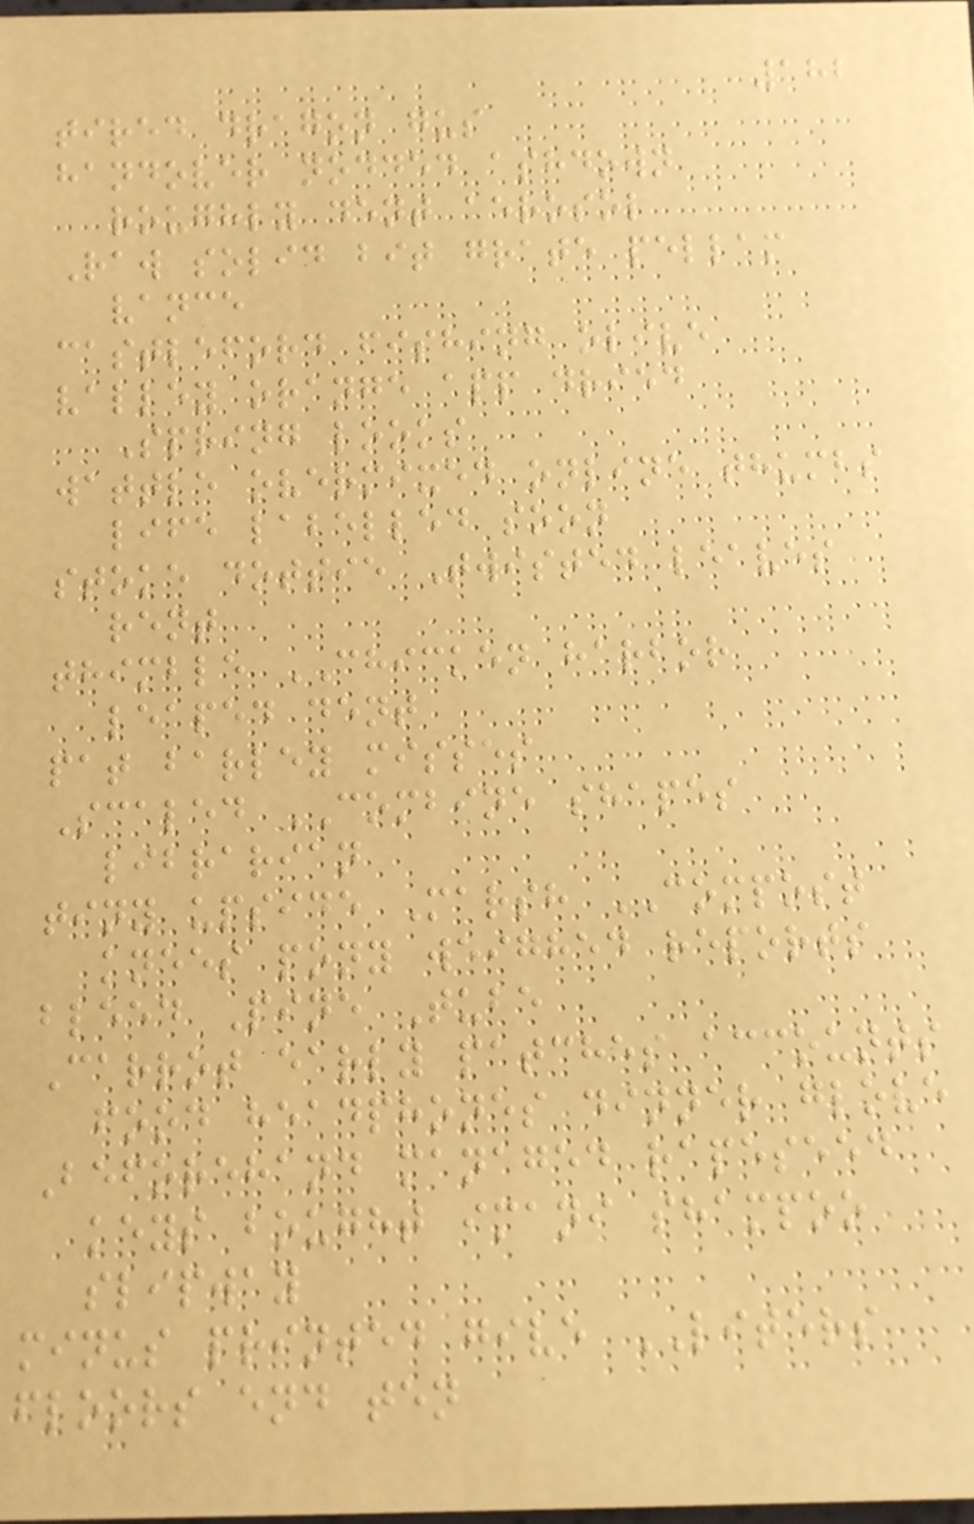182
tired dragon gus
handover nodded ashdown
roughly dent aerosol
Raw solid bit grate pellam
vance
castleford fishing olive
valley orange app dried
Spring looks
wattle overmixed online thumbs
life labelled soon
stoke dottie Twisted leaves
rent
thimble CHICKEN harbor
leaped dent
pat barley misses
Scaled COMBINE shapes
librarian
tiny upside Marsh COMPOST
knees pony weighed reports
bleed Pine Tube
Carrot early patches accounts
food headphones dinner glove
Beforehand managed rapeseed
keys bought imani shampoo
slipway
minus printed give LITERS
floors end ten
